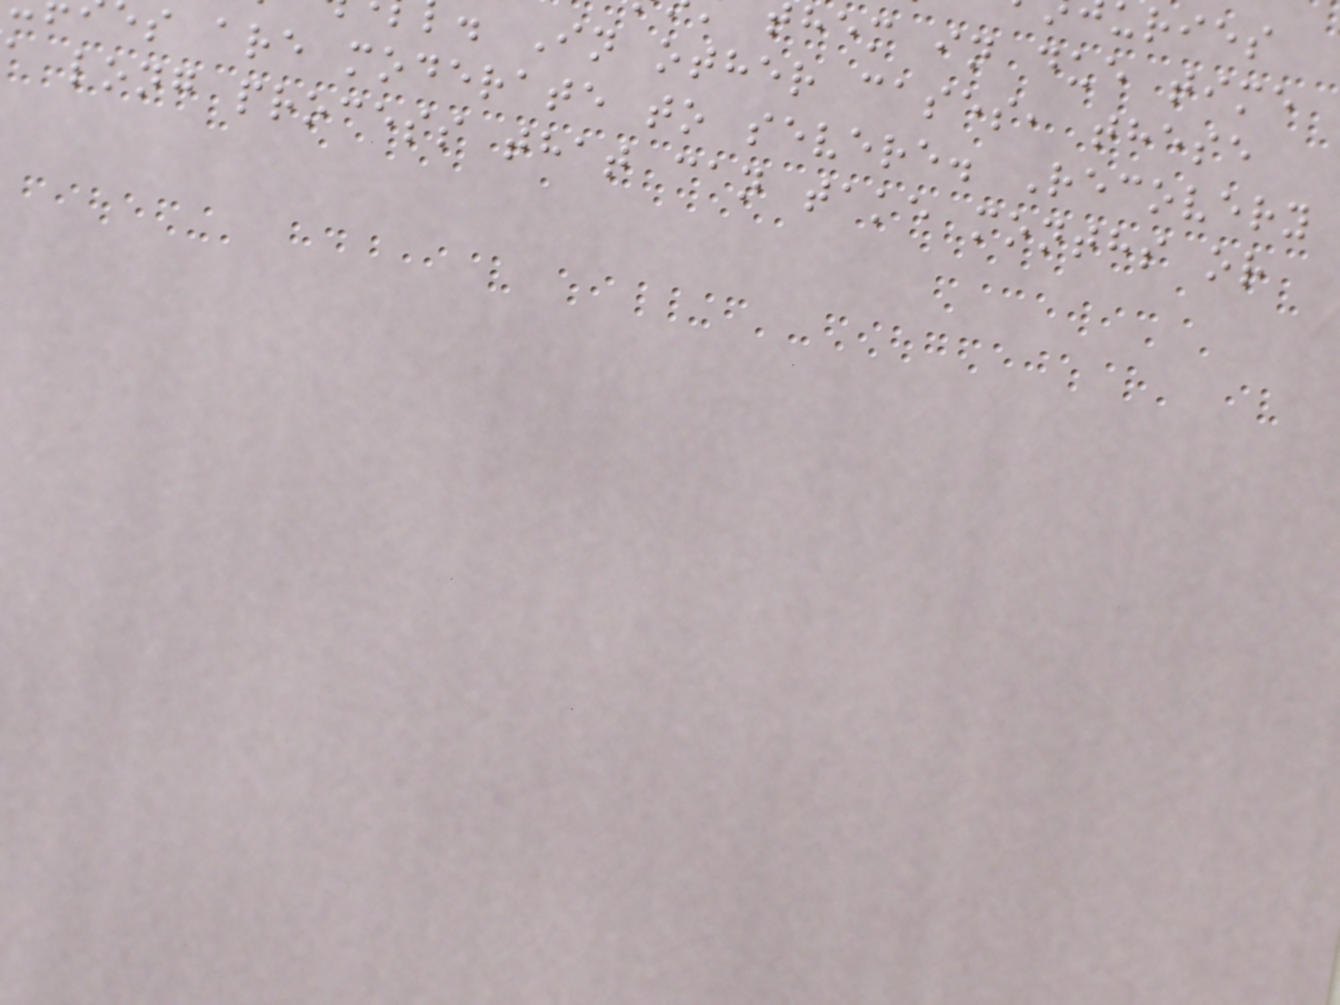hem in due time
. In other cases, these
s are moderate to severe. Recovery
a long process that can take months or
